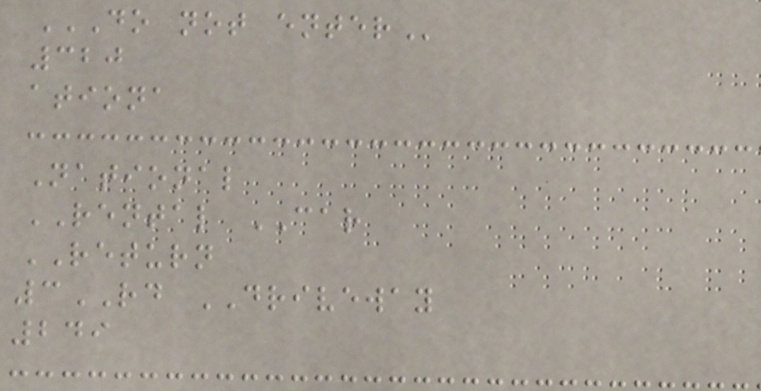DO NOT ENTER
320
ationa
National
RENTAL CAR
RETURN
3RD DRIVEWAY
249
